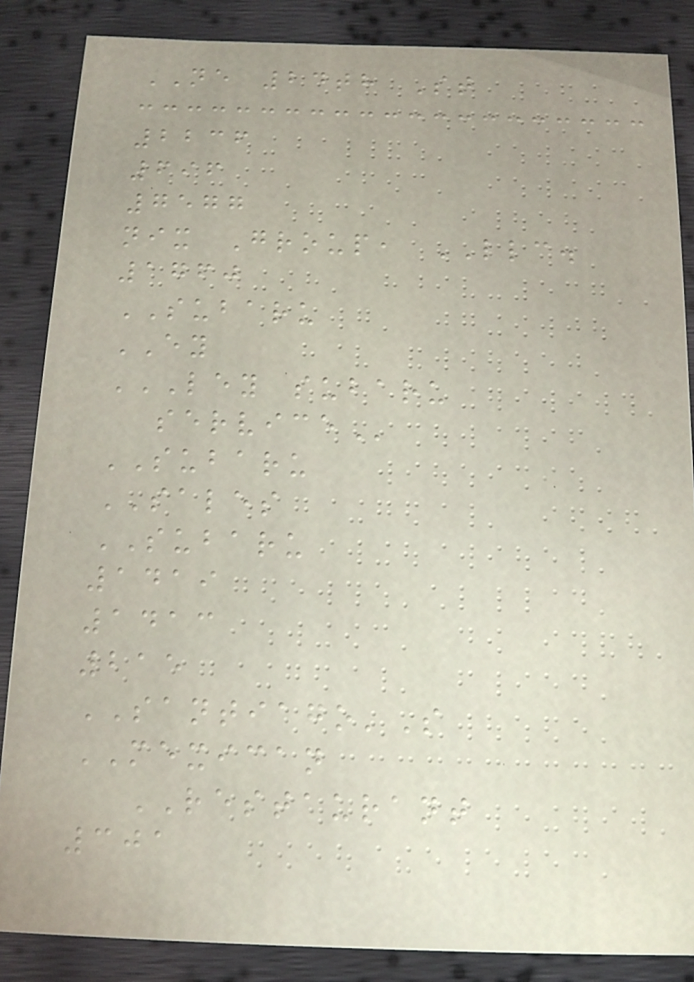NE 24th St
2236
696
7577
nix Group, LLC.
1760
SUBARU
EY
LEY SUBARU
SERVICE
SUBARU
SALES
SUBARU
1419
1413
215
SANTIAGO'S
MEXICAN
RESTAURANT
301
